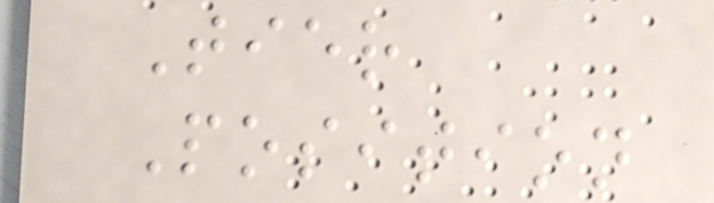Tier
Position
